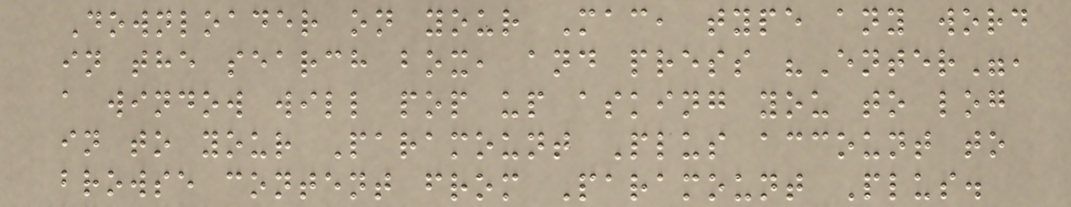Downloader on your Mac, type any word
in the search box, and press "Enter",
a window will pop up asking you to log
in to your Paramount Plus account to
browse content from Paramount Plus.
